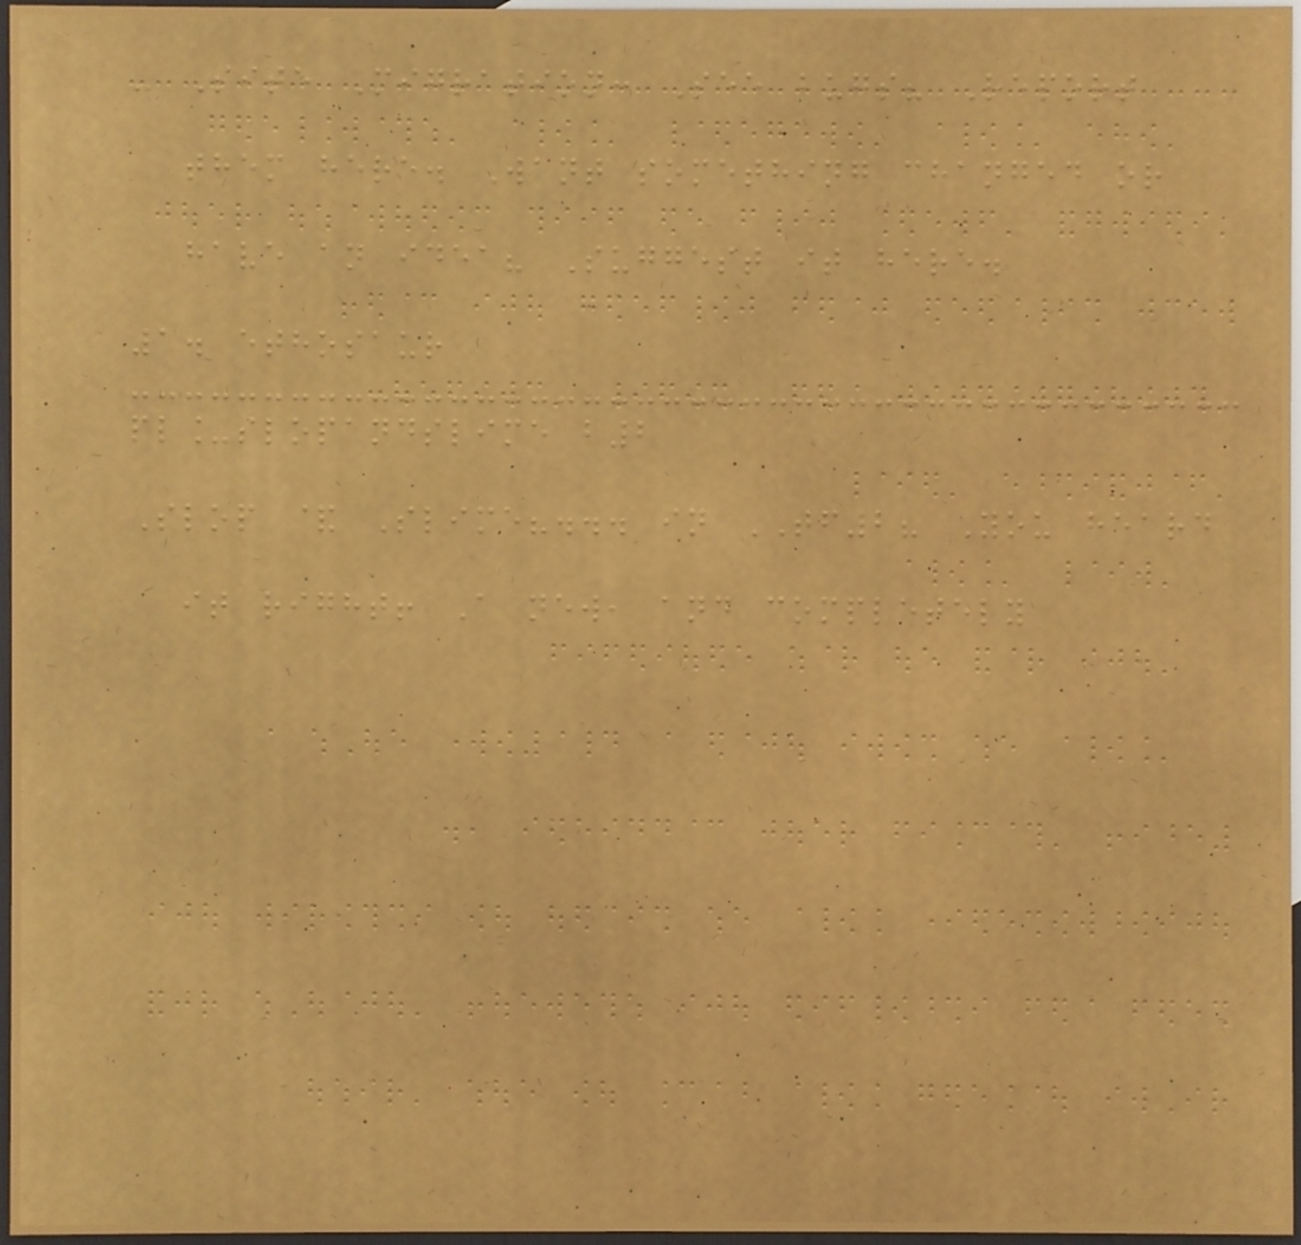- Site Migration: See bugs? Report
them here. Want something changed or
have an idea? Suggest it here.
1. ethosaur
pl_slopandslime b2
Slop & Slime?... in TF2? You heard
it right! A new, and completely
